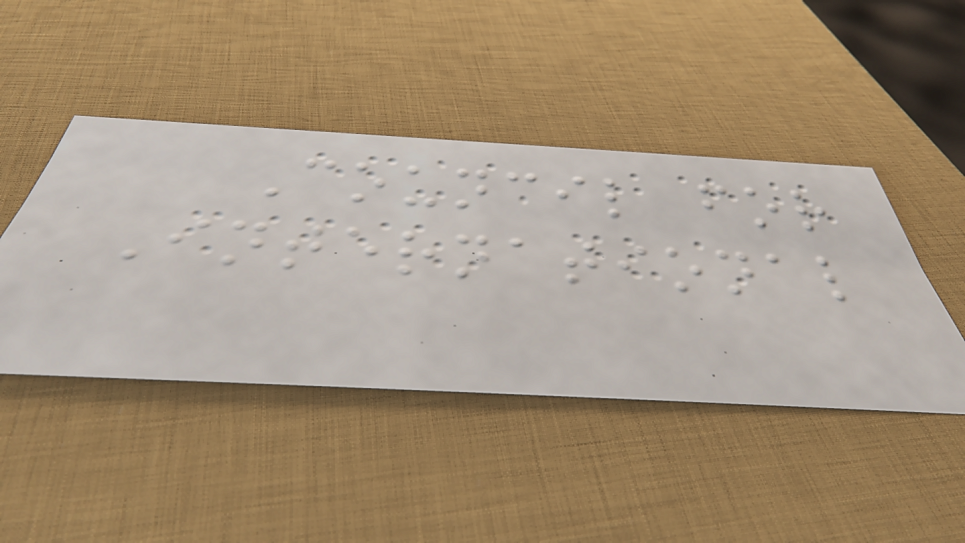Council for
International
